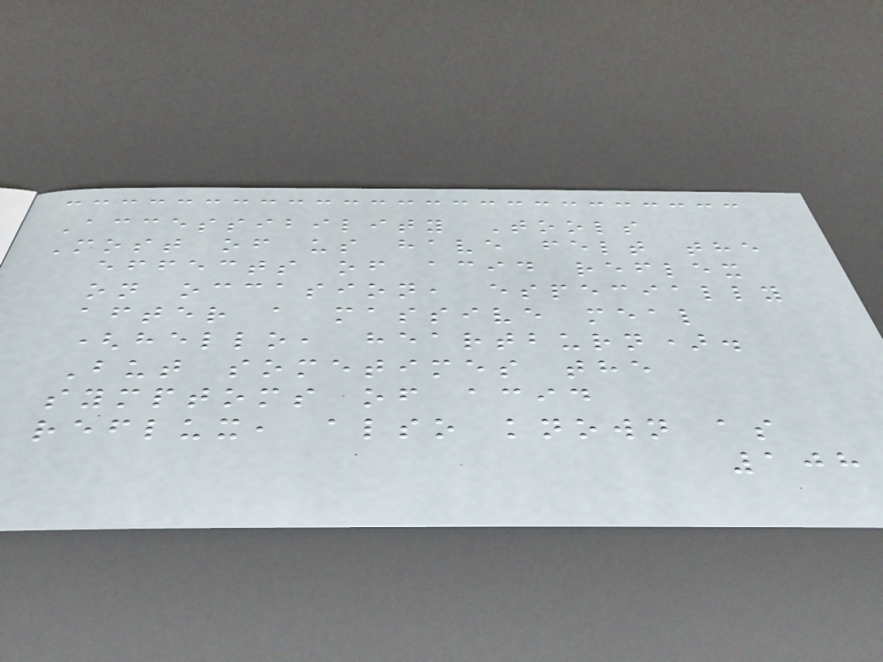Accessibility Tools
Most of us have felt the
effects of acid reflex
on occasion, especially
after a massive meal
(hello, heartburn).
But sometimes the
symptoms of acid
reflux, also known as
108
